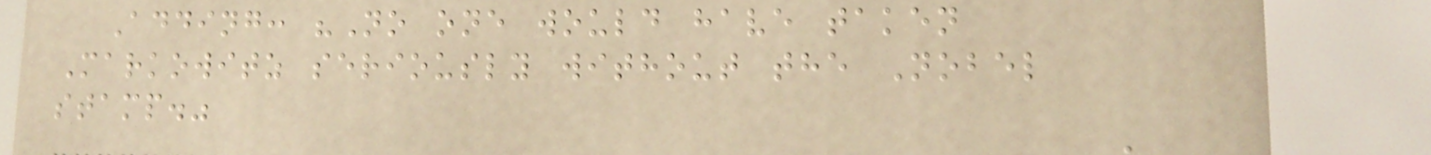Adding: "No one would have taken
Markowitz seriously without the Nobel
stamp."
